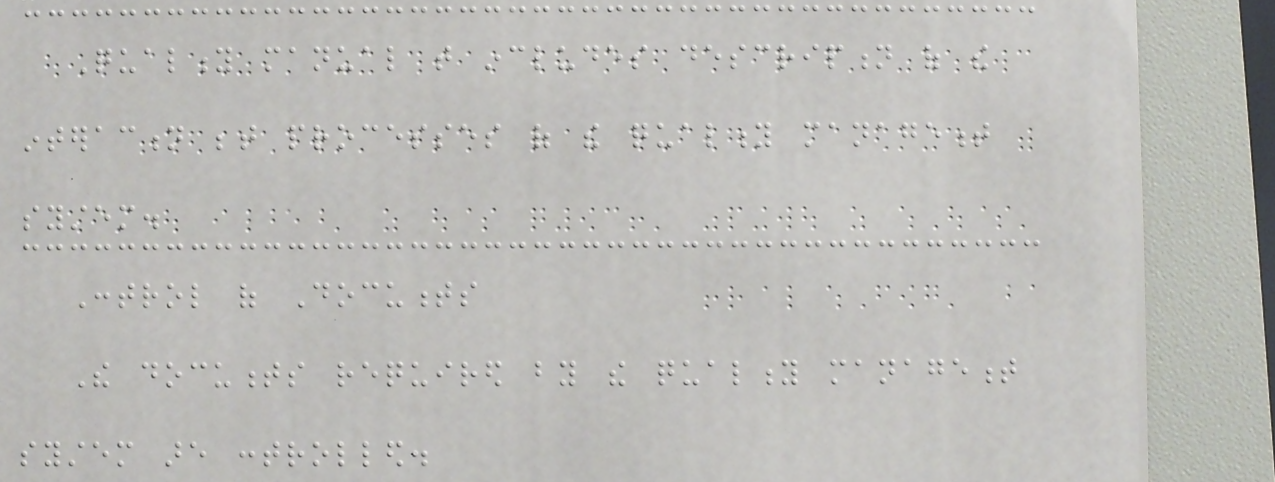Quality manual that includes description of the
interaction between processes of the quality management
system.
Control of Documents
The documents required by the quality management
system are controlled.
